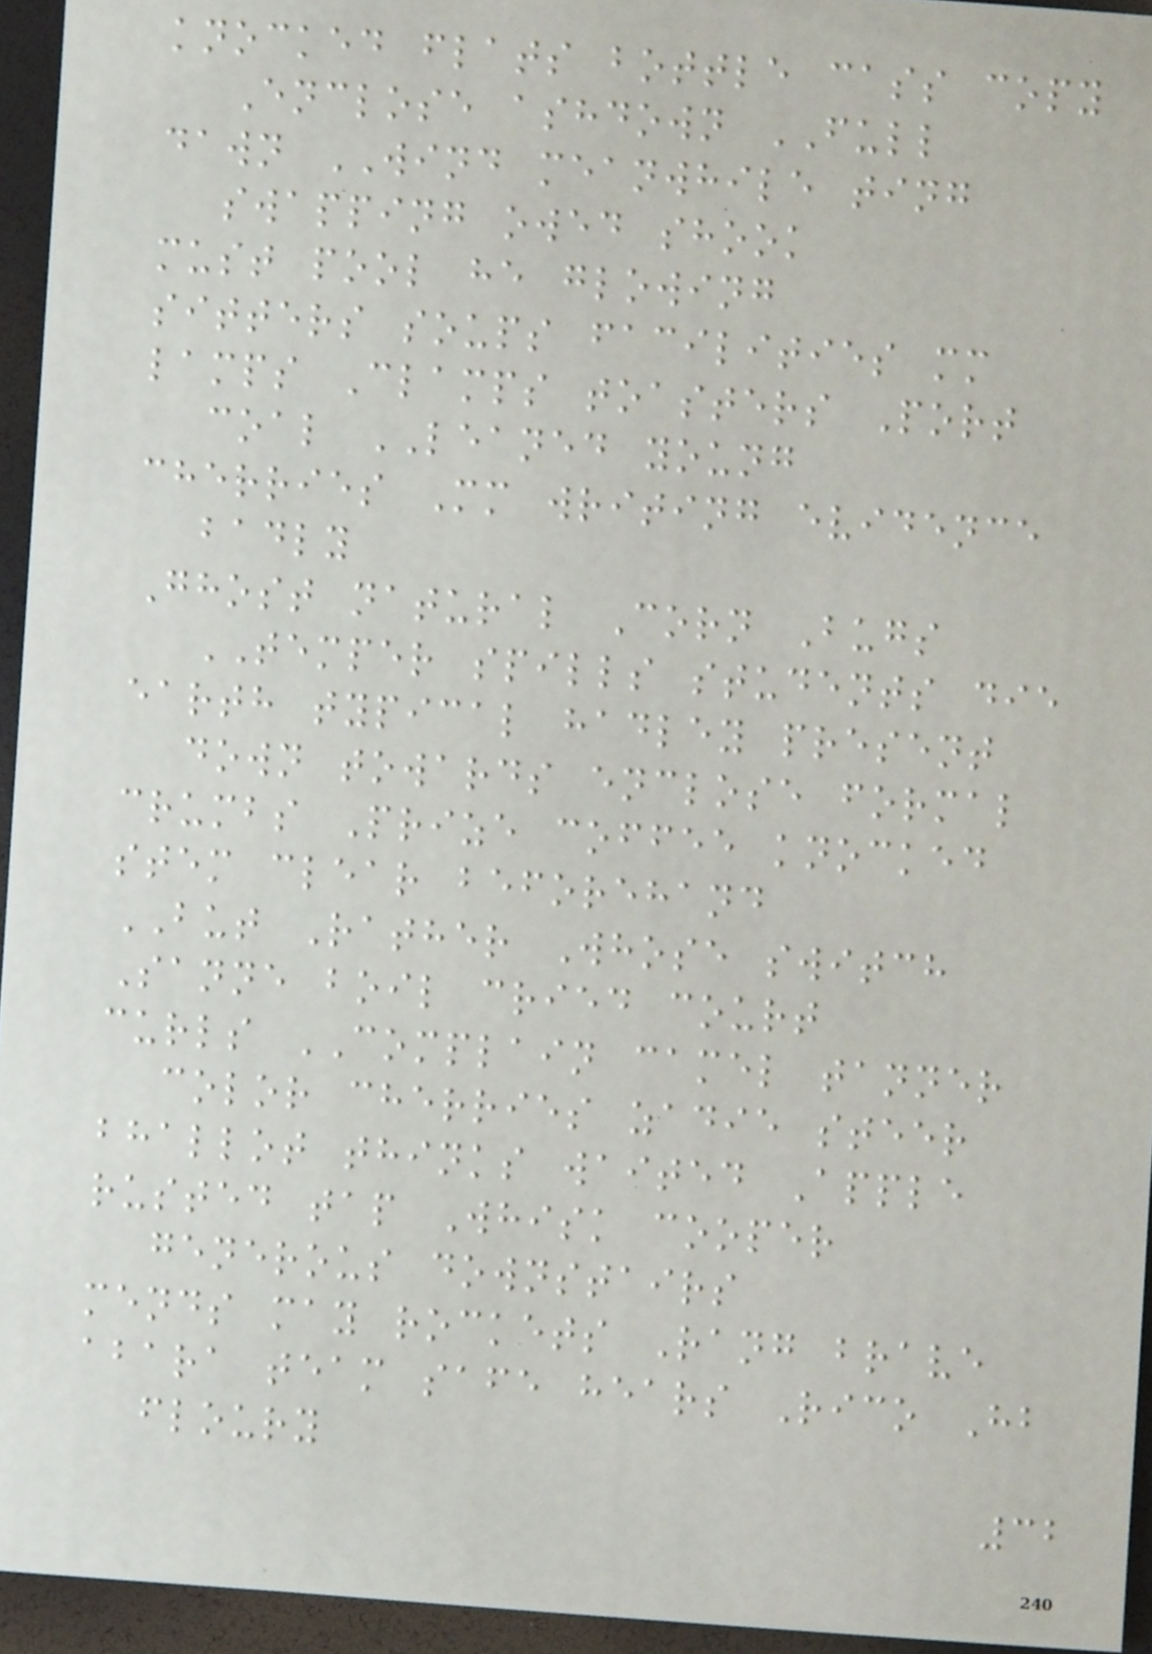knocked flats bottle cass copy
Enclose ashdown FULL
dawn WIND meanwhile ting
swapping owed shook
must pool he glowing
sitters soups facilities mm
lamps Clamps toasters Port
coal LEANED young
cherries Mm writing evidence
badly
Ghost natural Corn Bugs
TEMPER spills students die
earth typical hadley present
down towards enclose formal
crumbs Prize coffee knocked
stem clear beforehand
BUT Rather Whose switch
Sanne boil cried court
curls COMPLAIN camel tanner
color cherries zadie steer
bhallot thinks waited Apple
rusted tap Whisk cooper
generous downstairs
mends may rockets Rang brave
abara team safe hears Rico Hb
floury
32
